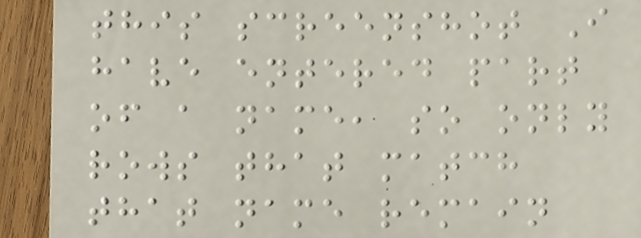this screenshot I
have entered part
of a name, so only
rows that match
that name remain
